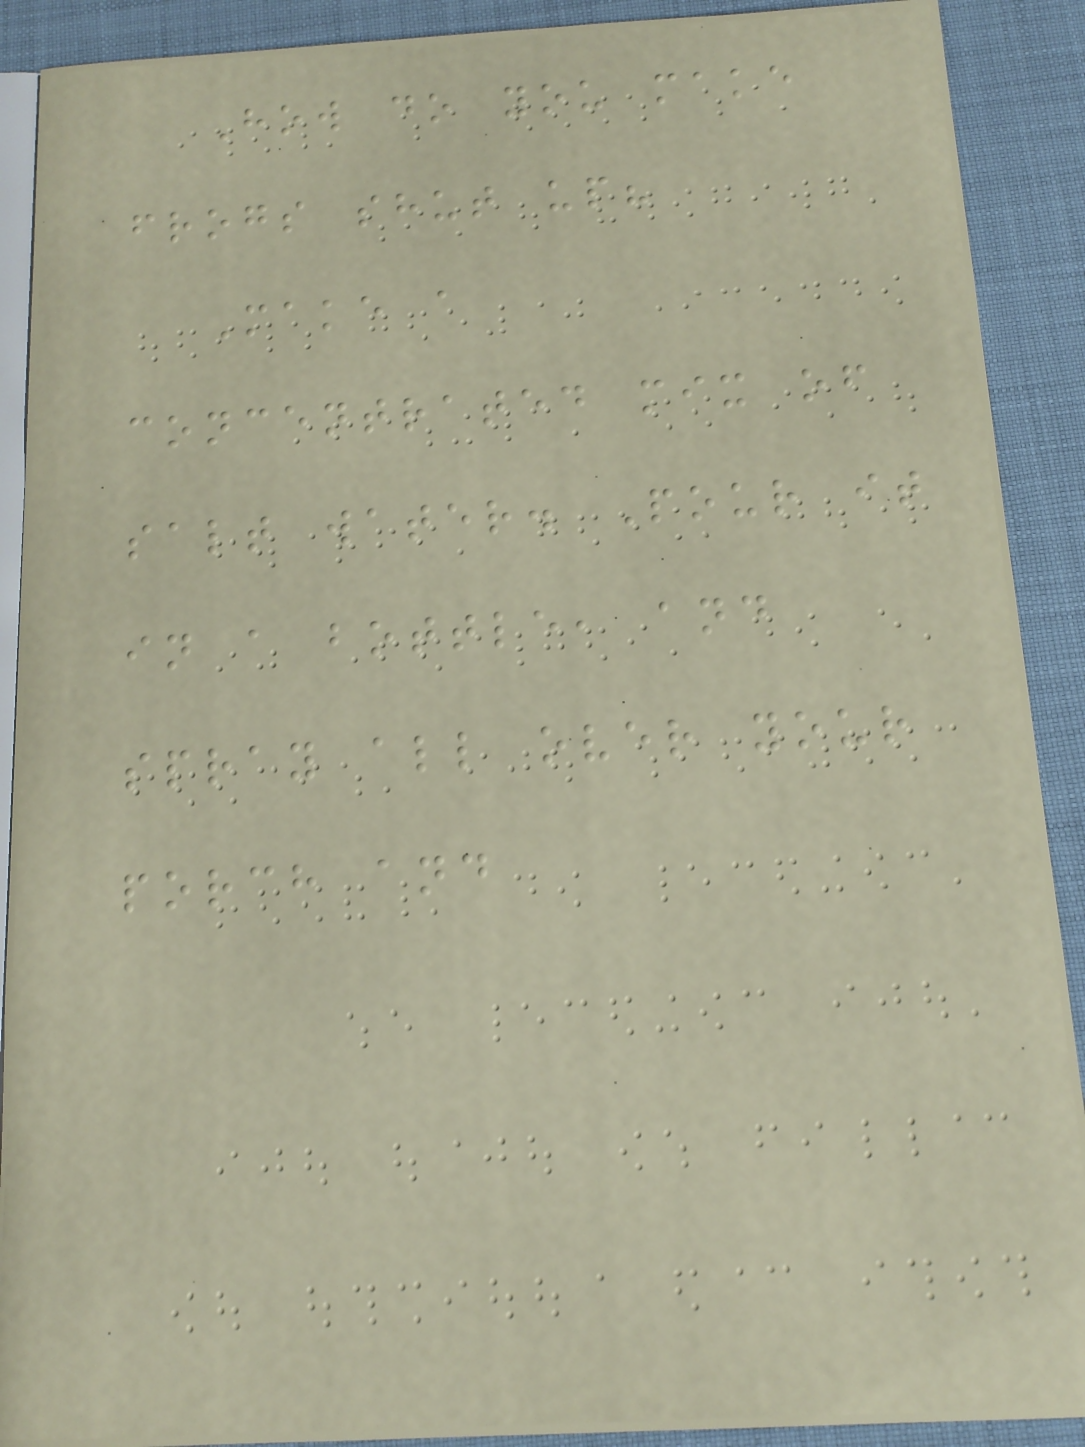How do you make
frogs shut up?
Make a
concentrated mix of
salt water. Pour it
in a bottle, and
spray all over your
porch and
